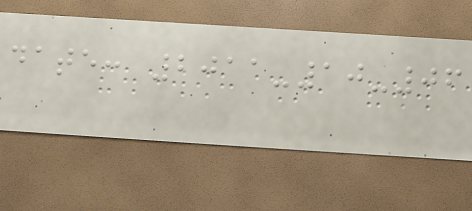date: 2011-10-06
